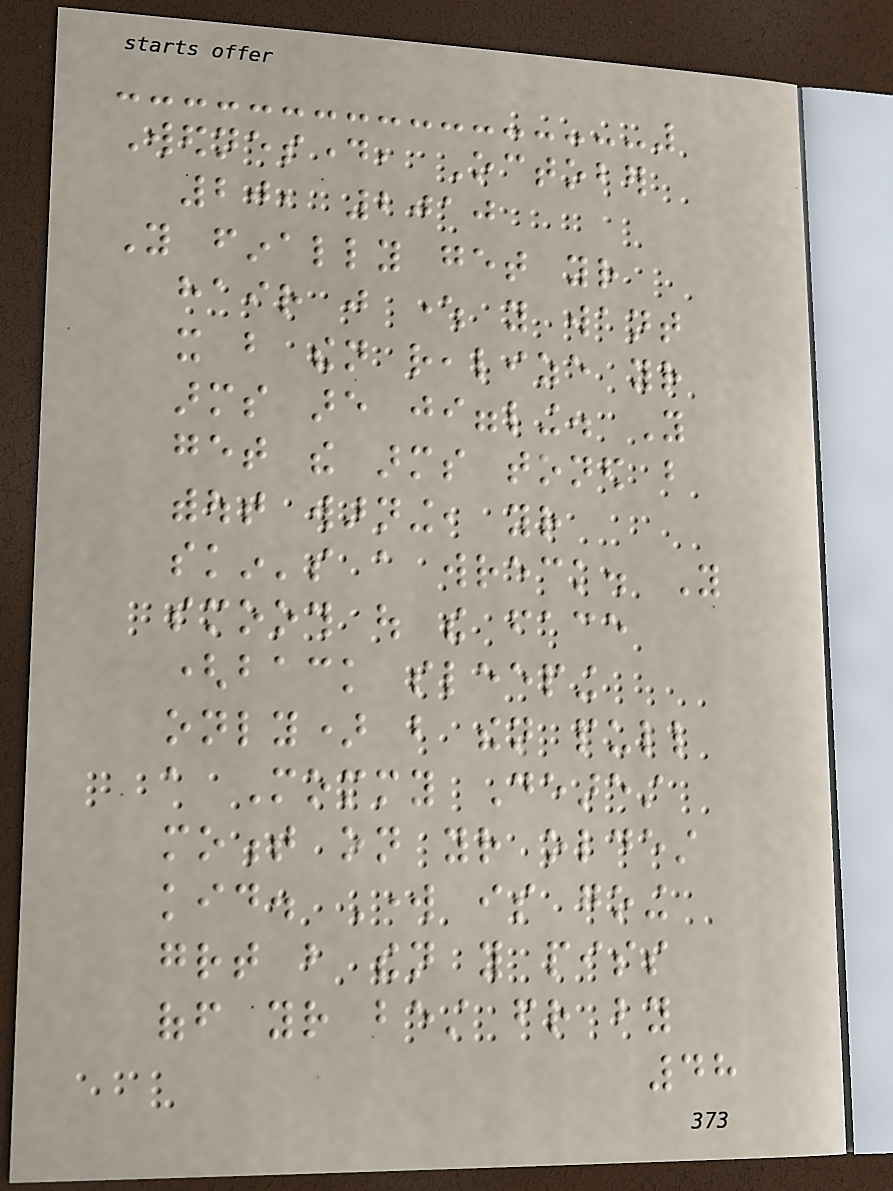Wednesday, October
20, 2010
You finally get your
hair just where you want
it but then realize your
arms are jiggling. You
get the arms toned but
without warning, your
skin's a wreck. You
smooth out the face
(back sleeping
only) but then pull
a Mommy Dearest
moment on your oldest
kid. Work is going
great but then you piss
off your best friend by
48
